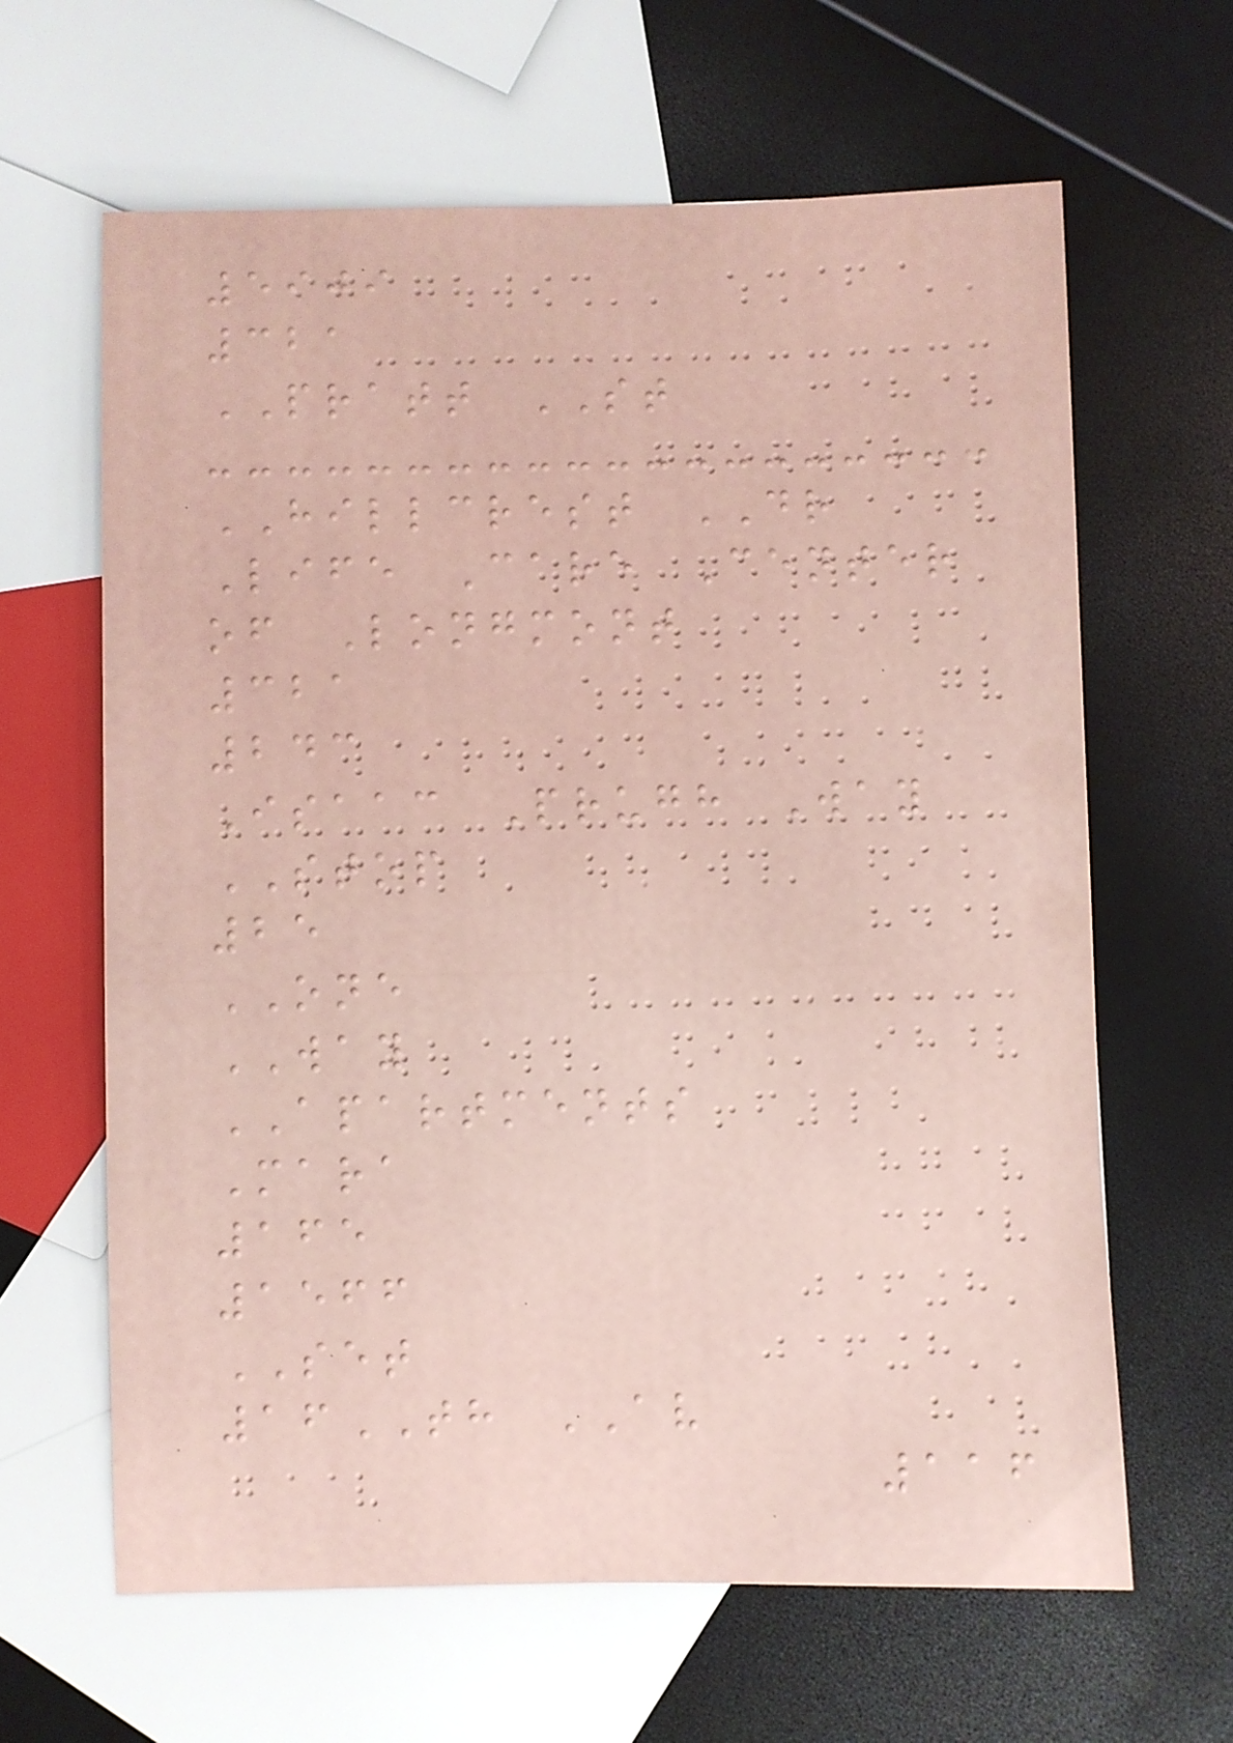5909
321
PRATT ST
HILLCREST DR
Life Care Center
of Longmont
321
243
Isaac Prugh Way
STOP
25
ONE
WAY
APARTMENTS
Mara
165
1566
SET
16TH AV
116
